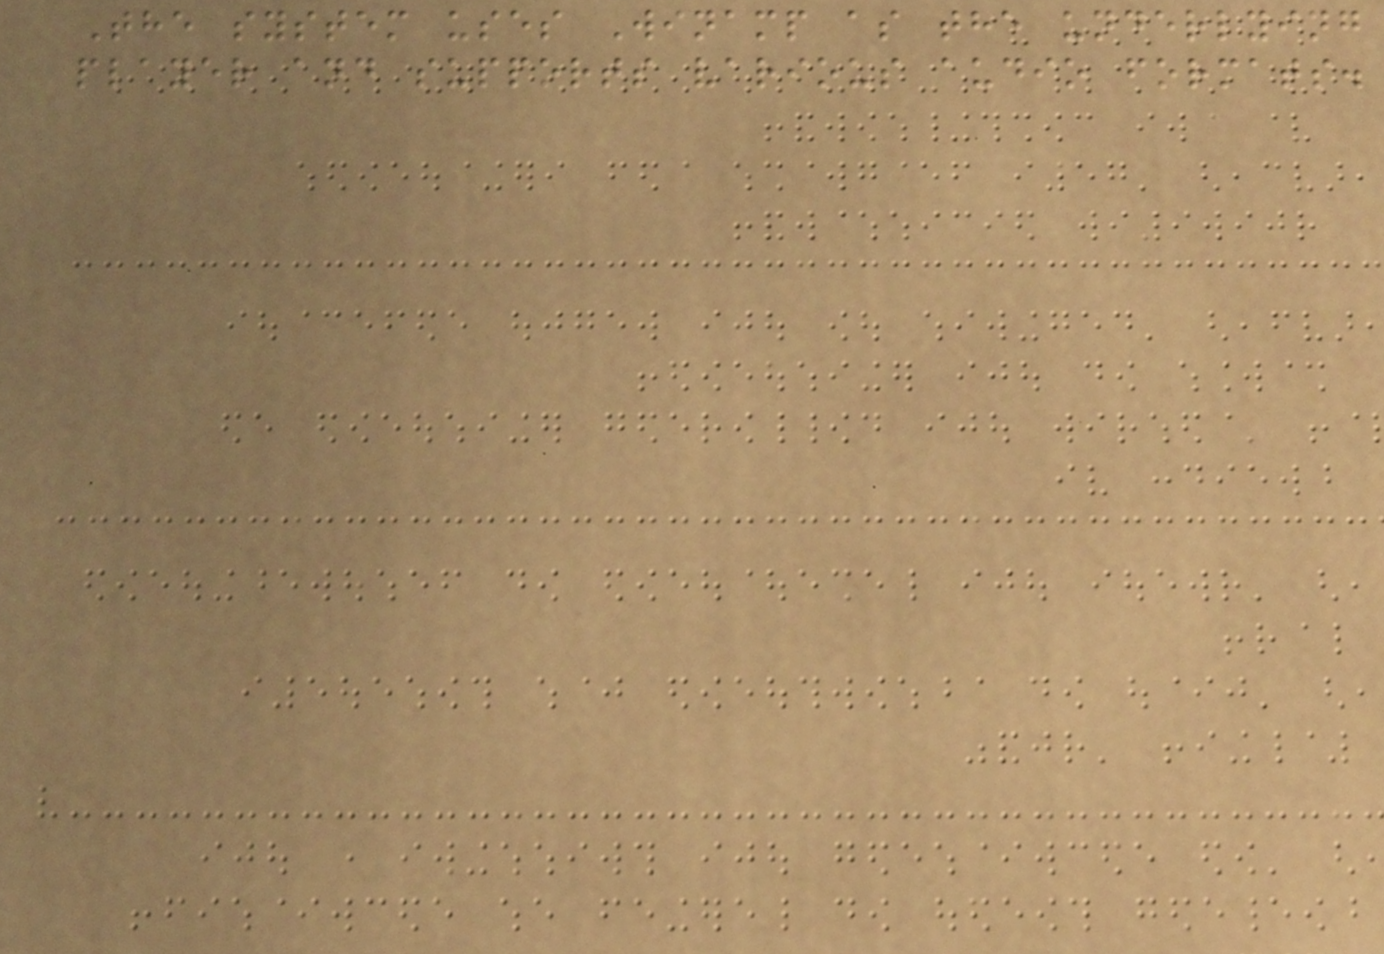The system uses Winamp as the underlying
player and supports various audio formats.
